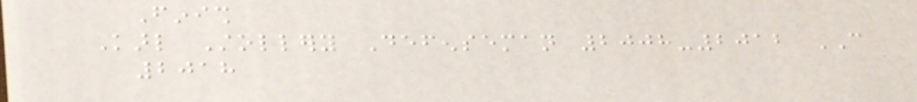Finish
Karl Stollery Defenseman 2008-2012 CAN
2018
